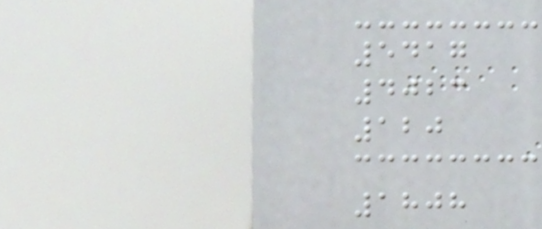5417
4023
120
1808
